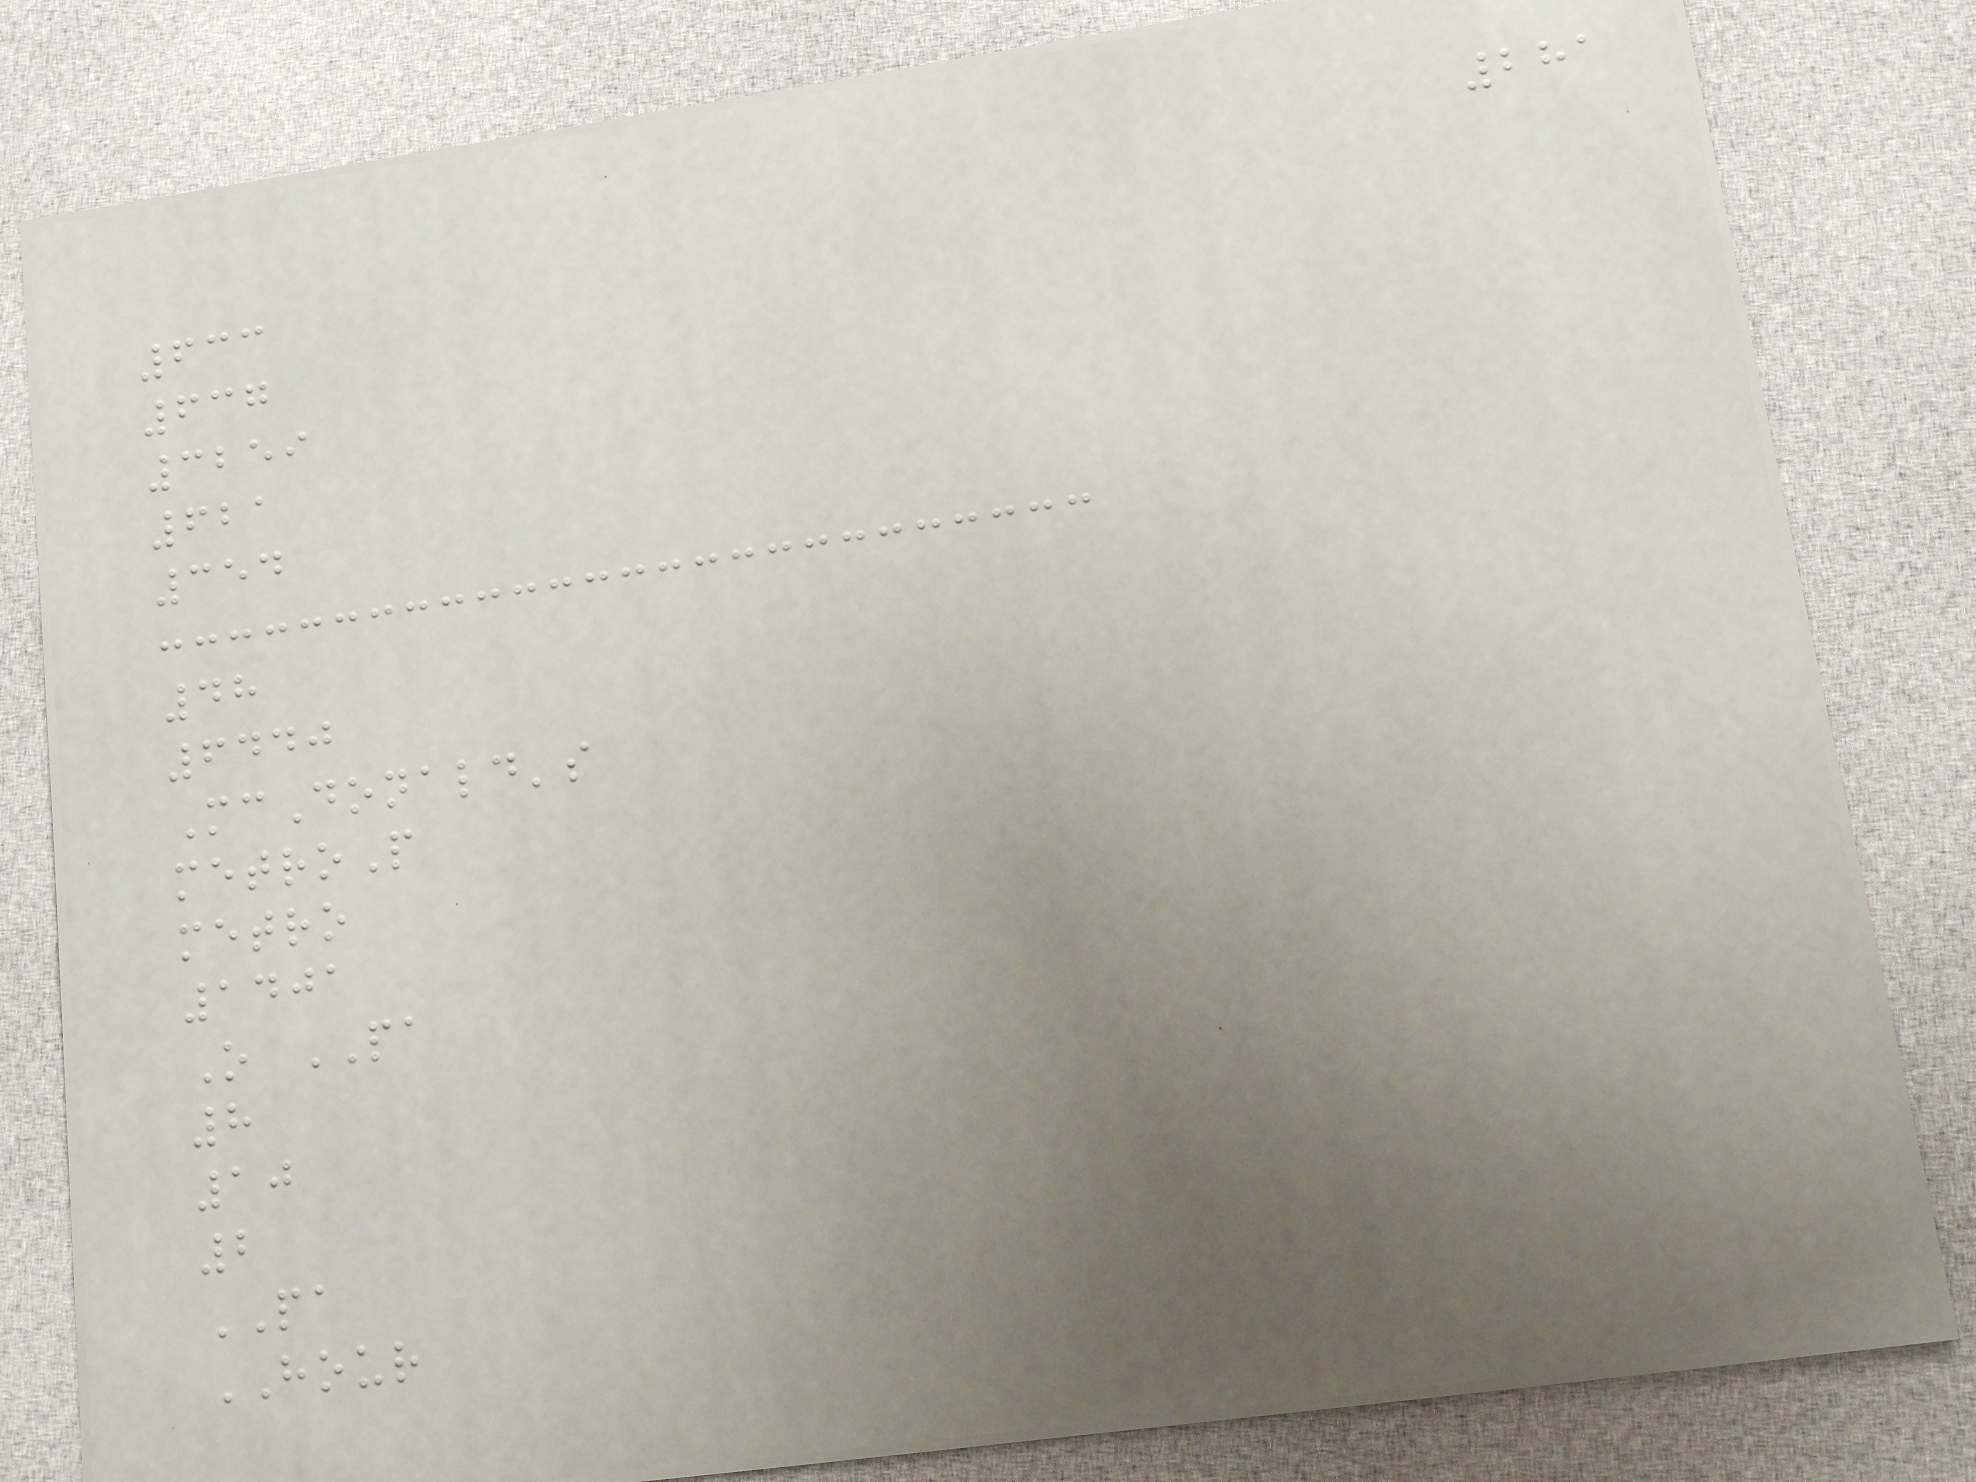281
633
637
3259
621
354
48
6440
McDonald's
metroP
metro
1401
O PA
8
10
2
PA
HOUR
